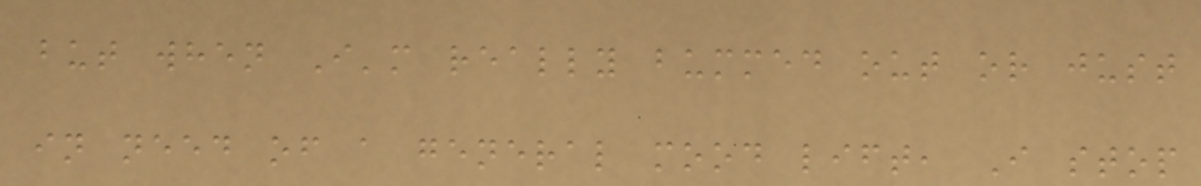but when I'm really bummed out or just
in need of a general mood lift, I stop
